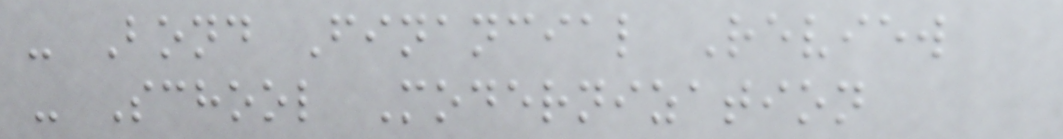- Bond Financial Review
- School Modernization
